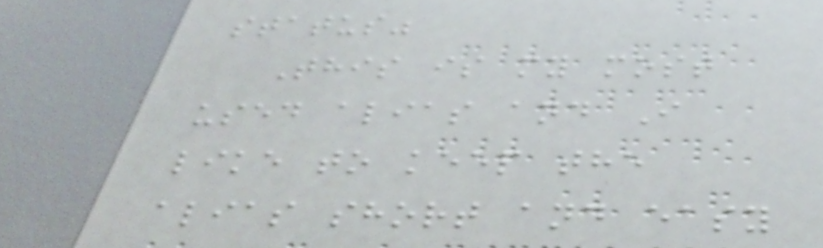status"
This is my most
used alias and I
like to keep the
alias short and easy
